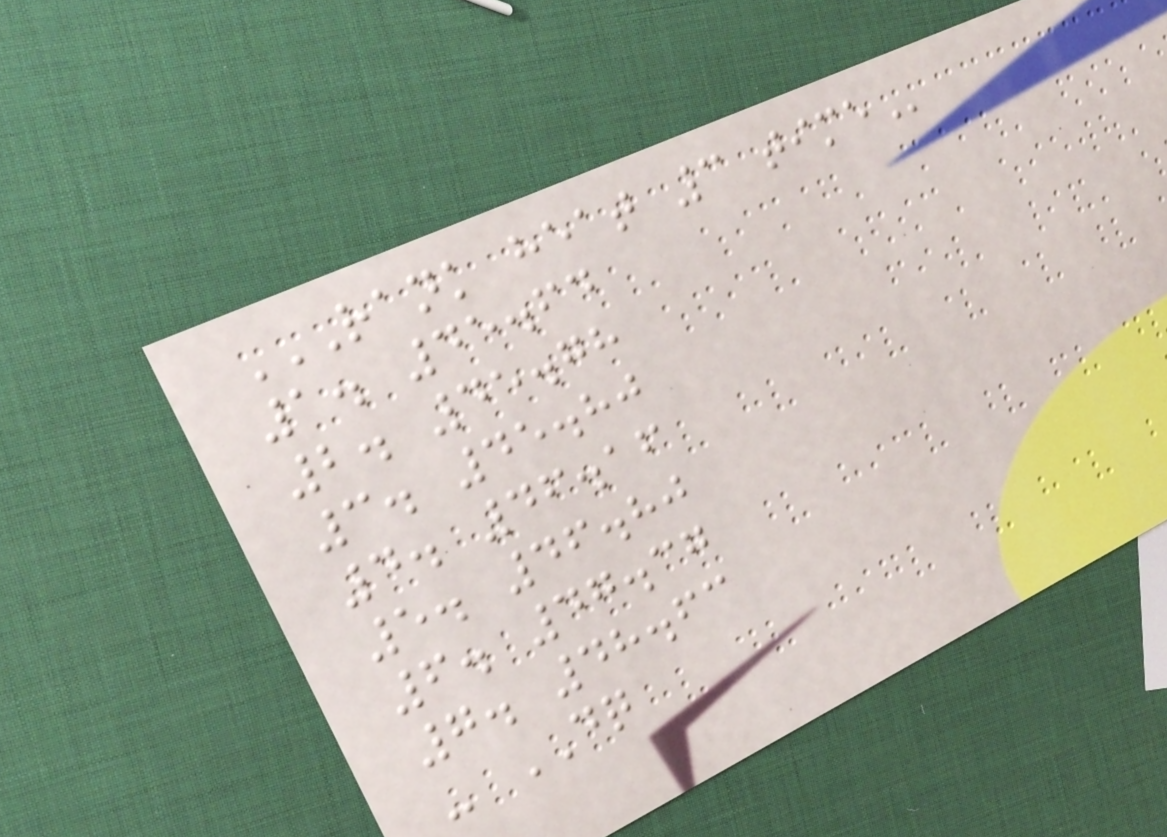RANK HEAT 3 TIME
1. 45.64
2. 45.78
3. 45.80
4. 46.16
5. 46.80
6. 47.37
7. 48.63
- DQ
